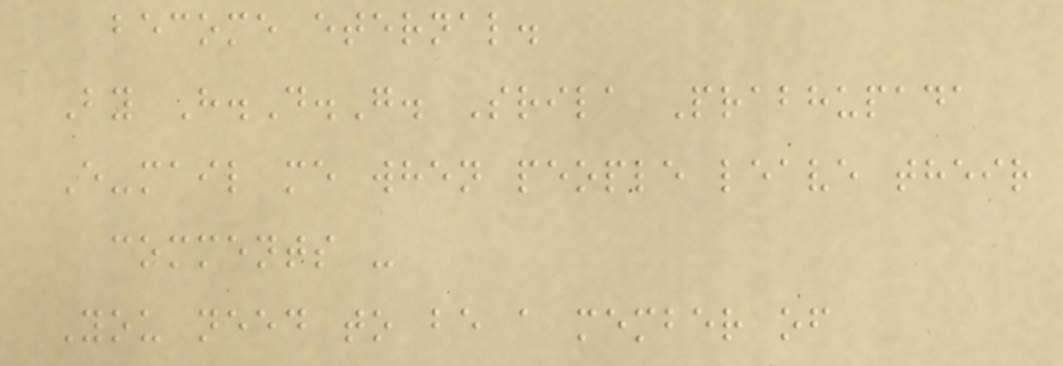become eternal.
By H.D.G. Srila Prabhupada
E-mail me when people leave their
comments -
You need to be a member of
